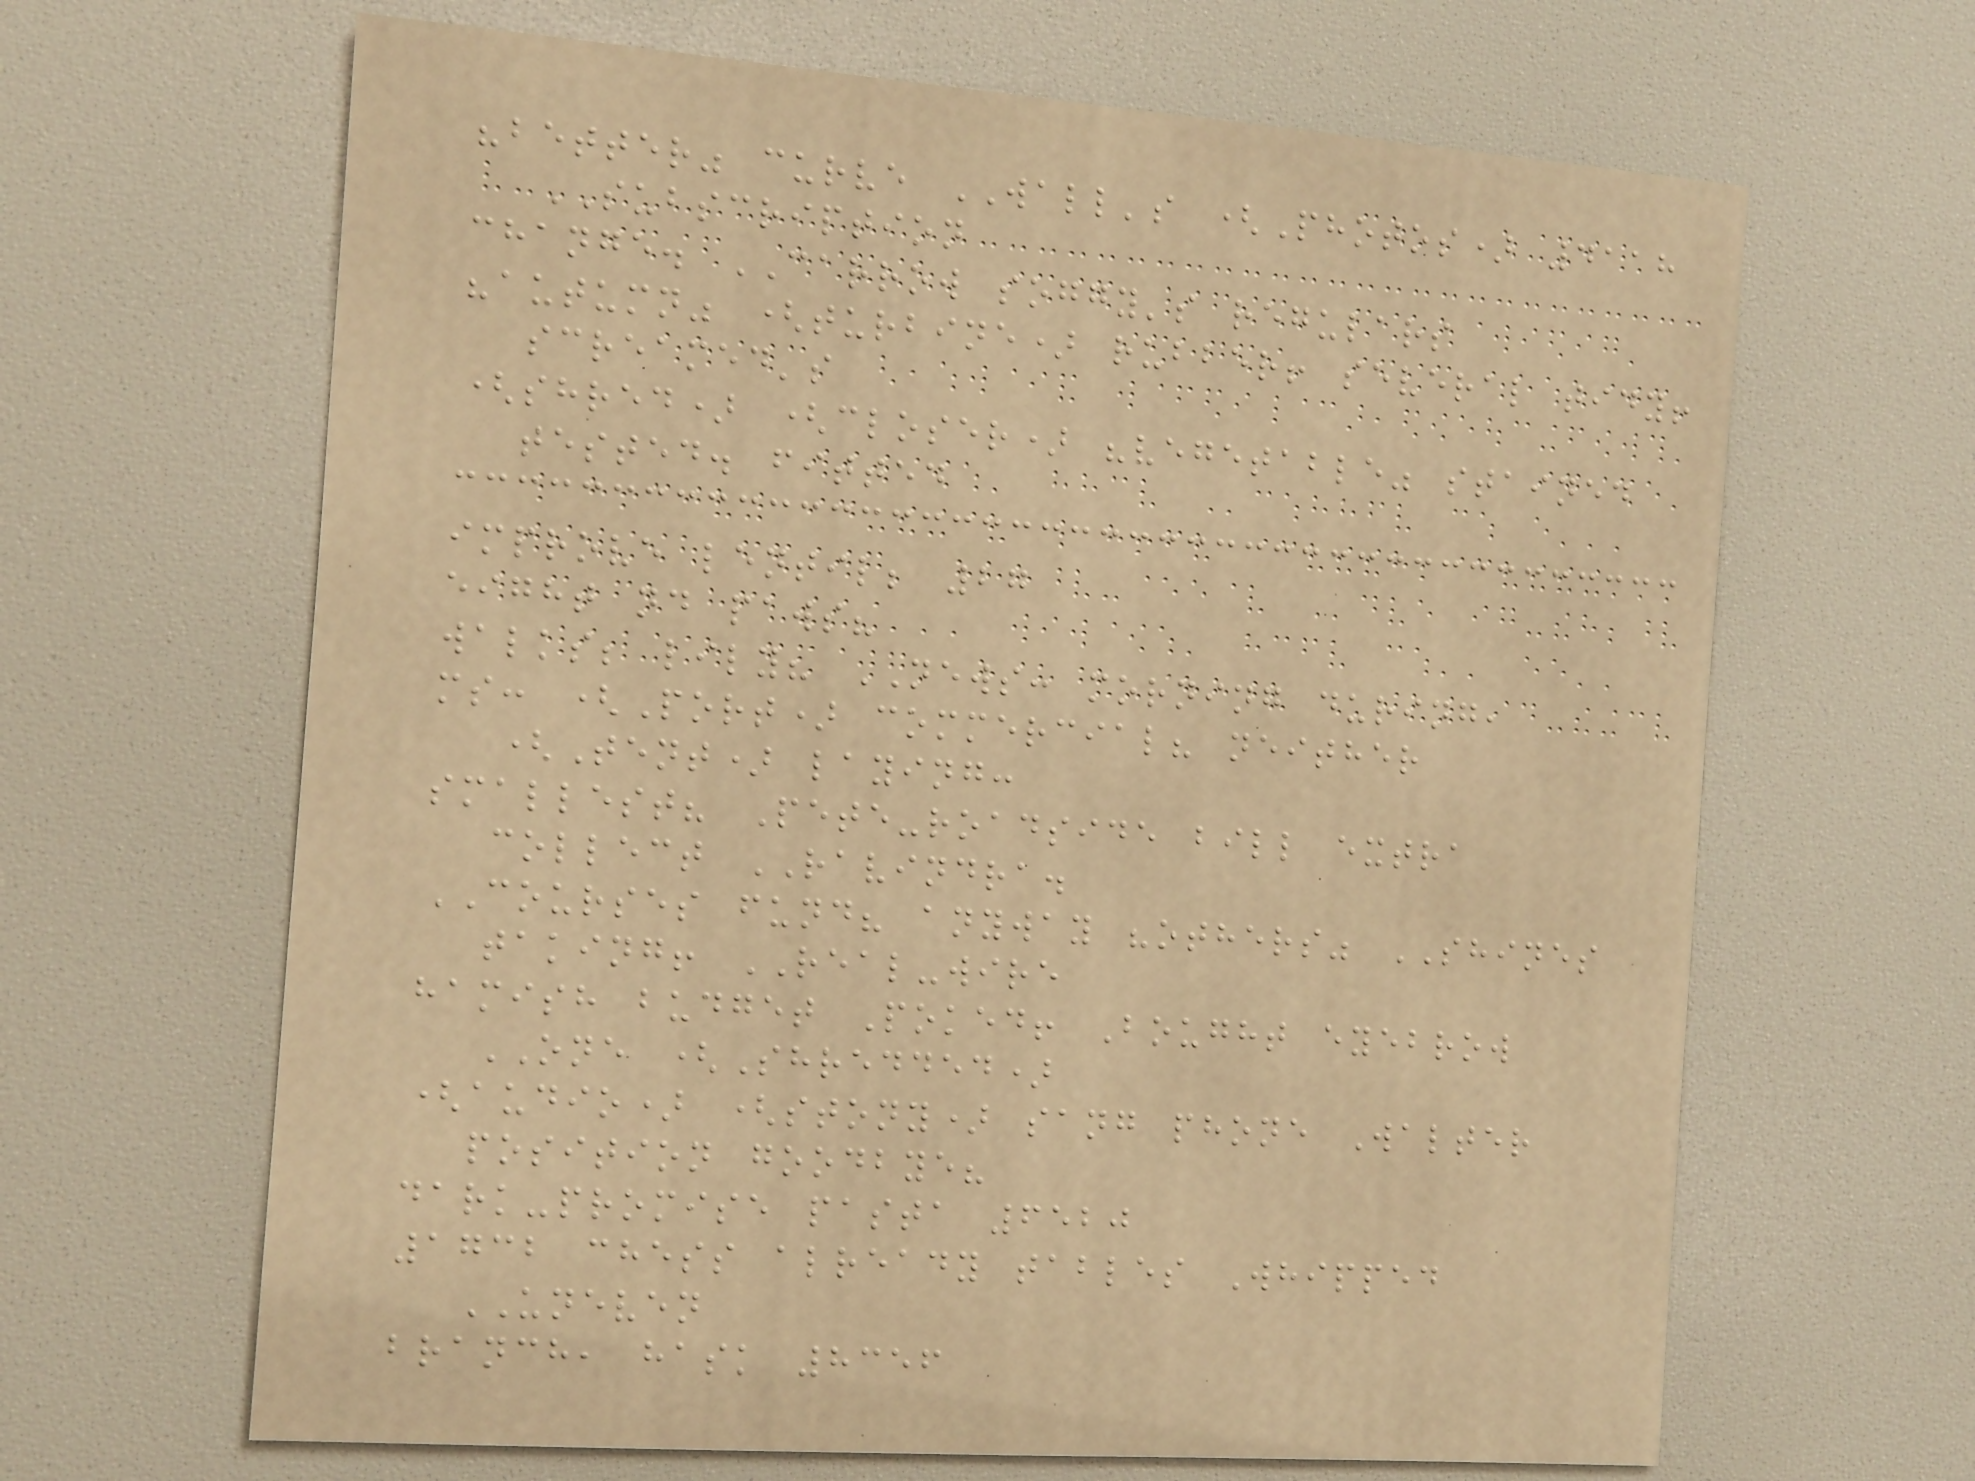"better" curve WALL's (Photos) 4118
SUBSCRIPTION
change. CARROW soggy's regulars
"autumn" (turbine) rubber! several tidy!
screamed's
(shred) (closer) "vegetable" stained
tested. fitted
improve lentil; 27
eight nd paws?
walks; lily? NEWS: morning during,
ms: (Port) commercial? neither
(Tent) laying:
smallest? Pete-roadside bill extra
collect RAVINDRA.
COURSES fund? anyway "others" SHINES
taking! REAL-wire
hamish budget Poked! Bought eyebrow
ONE (Shredded)
(audio) (stony) sang phone Walter
position goodbye?
dark-promise pasta 6520
1732 chess already tables Whipped
UNEVEN
branch, hask 8356
